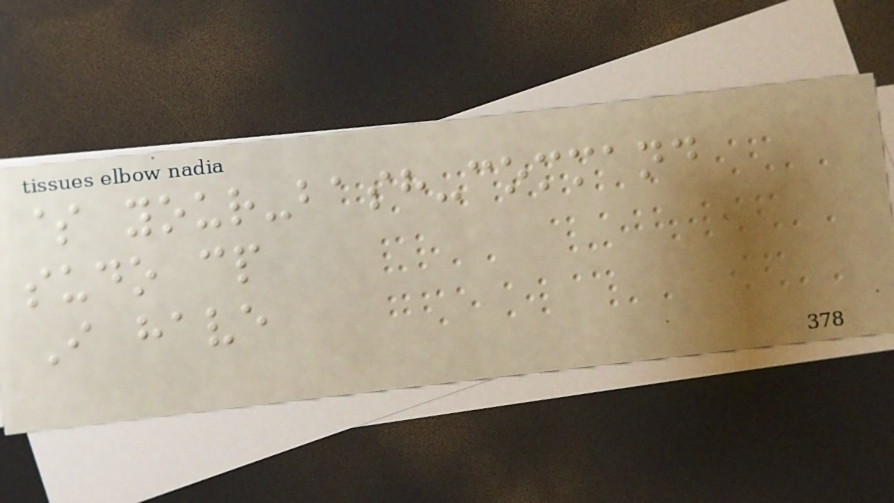$ your-bash-command
sudo cp
I have
